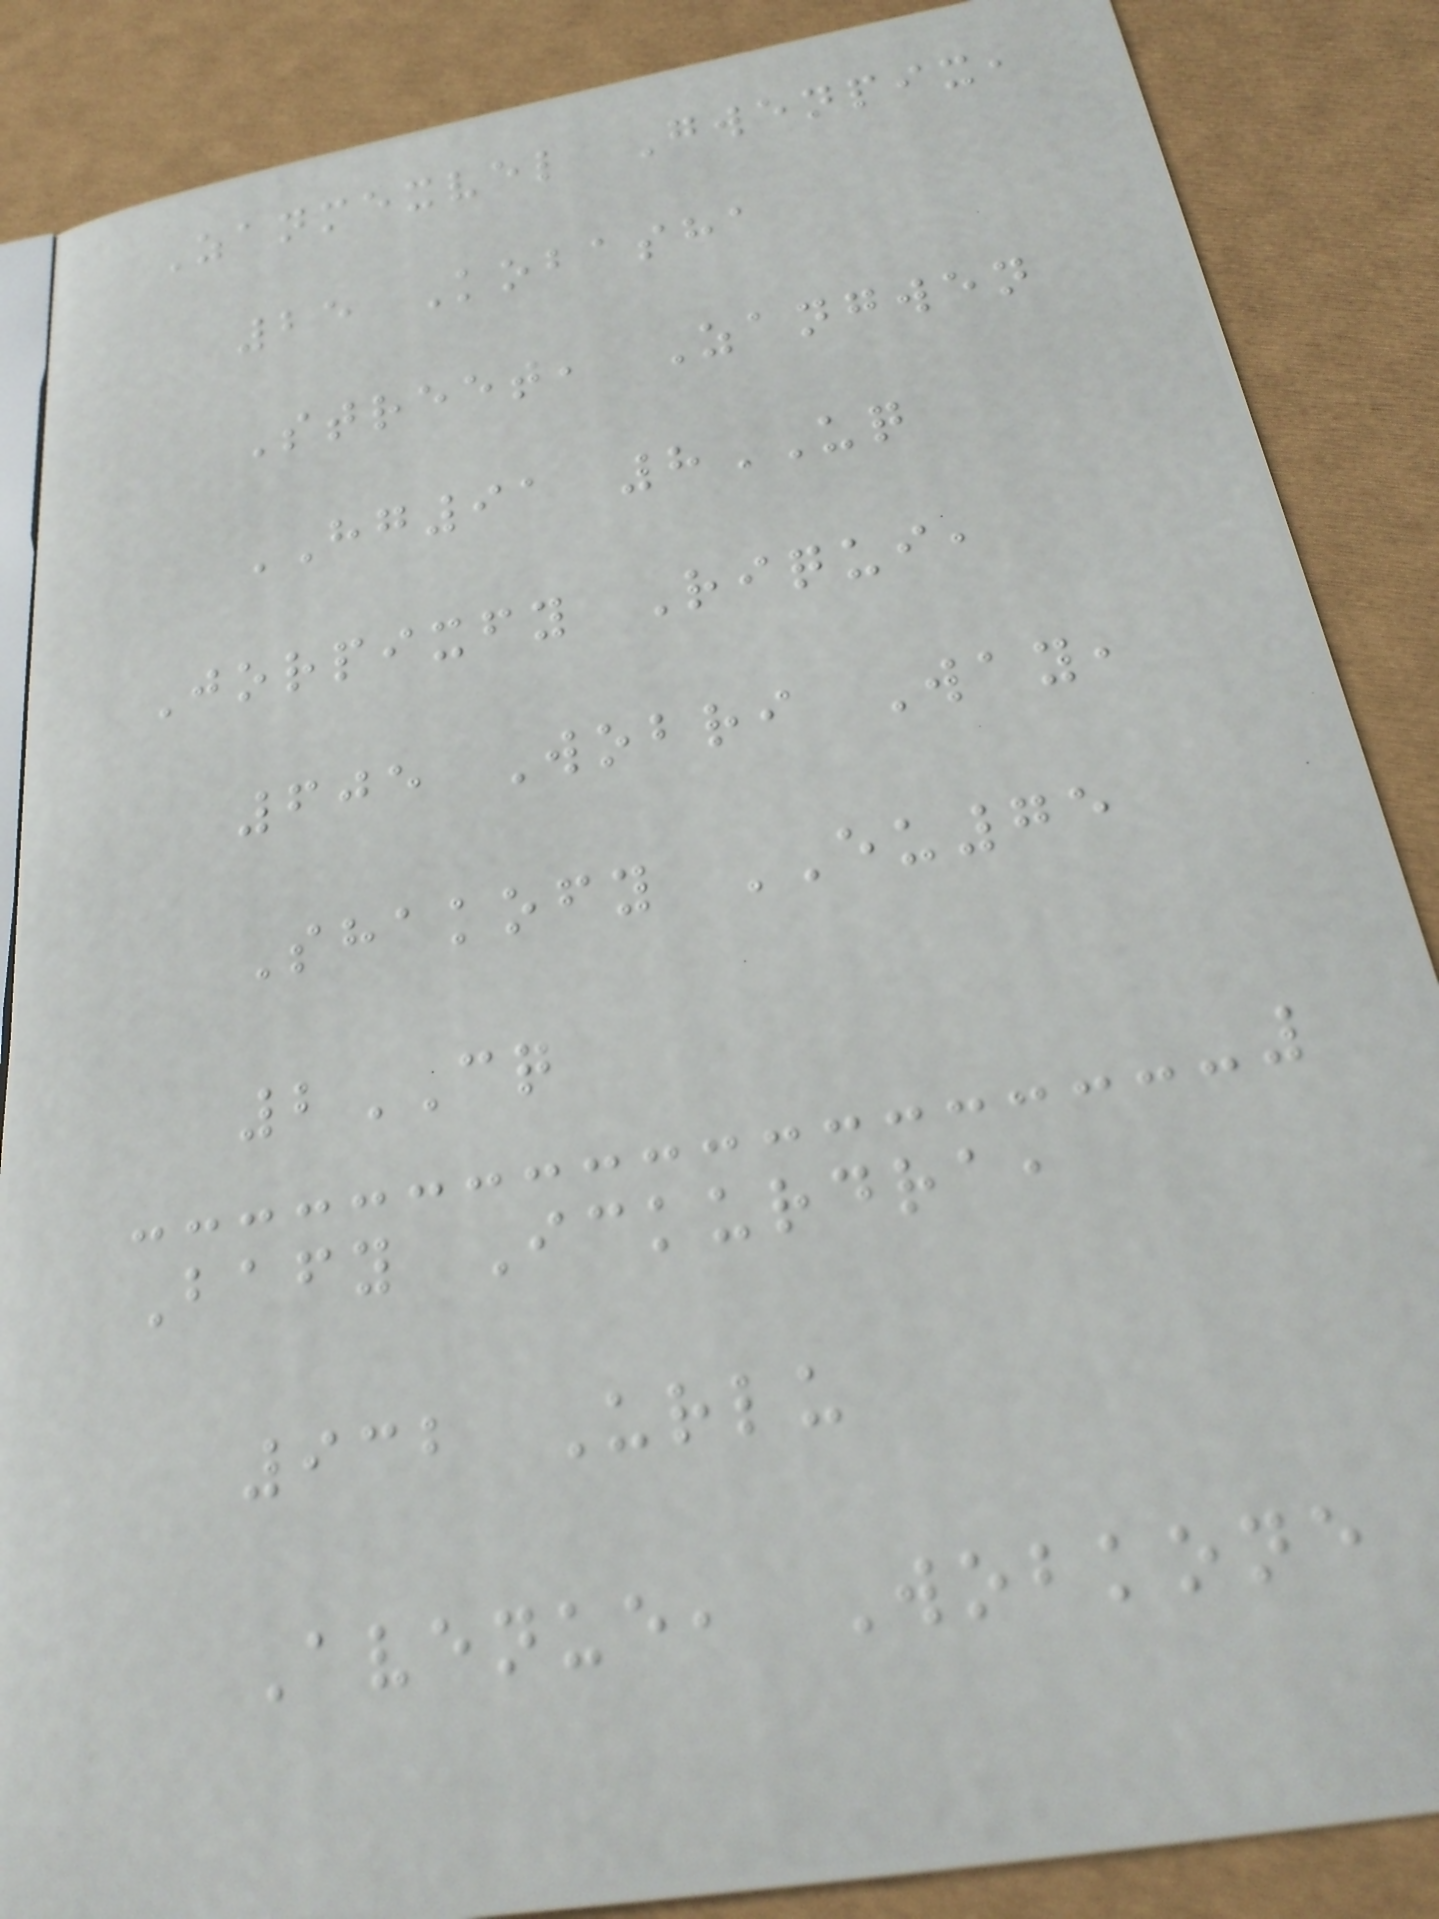Zanmexvel Gwenpix,
25 Kobasha
Street, Zangwen
HG91 8UQ
Jorpixfy Riqui,
605 Wobri Way,
Shakofy EU75
2CQ
Bafy Ickurdra,
932 Urlu
Avenue, Wobkone
